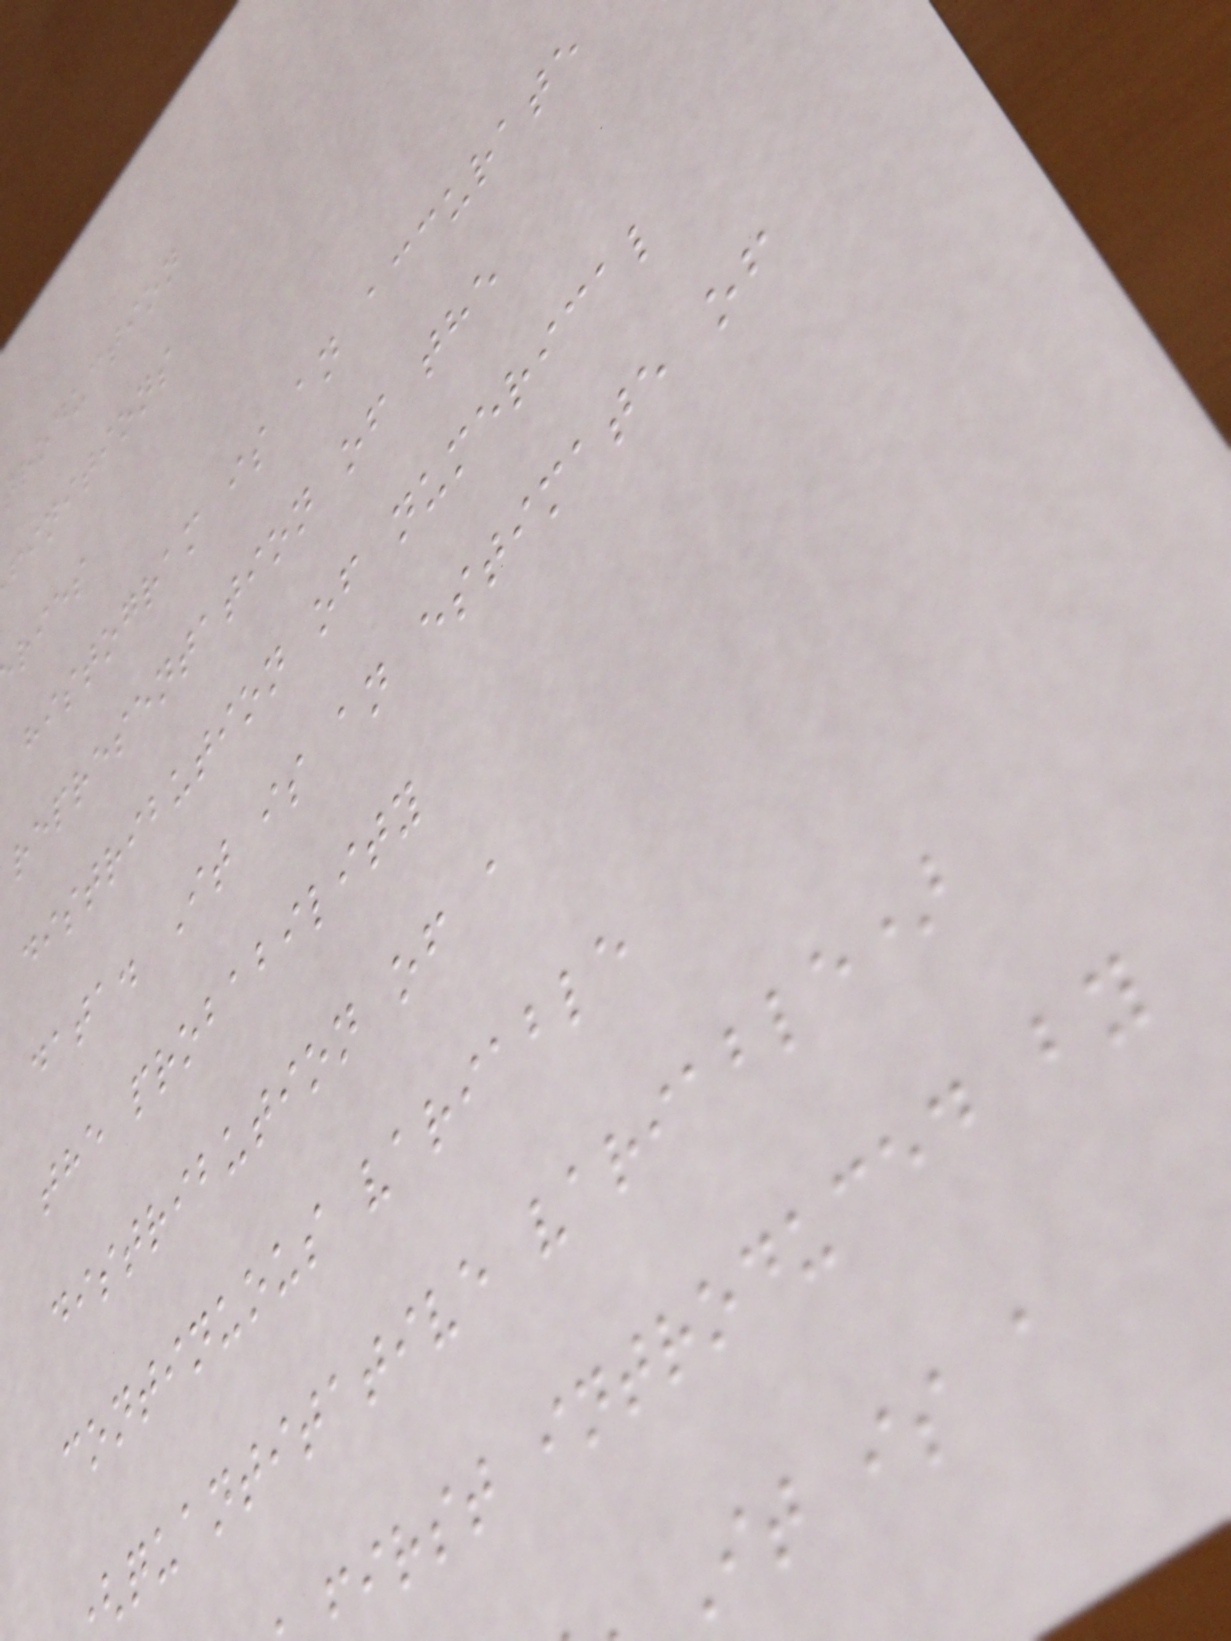troduction
finitions
ries
histogram is an accurate
representation of the
distribution of numerical
data. It is an estimate of
the probability
distribution of a
continuous variable
quantitative variable)
irst introduced by
It is a
